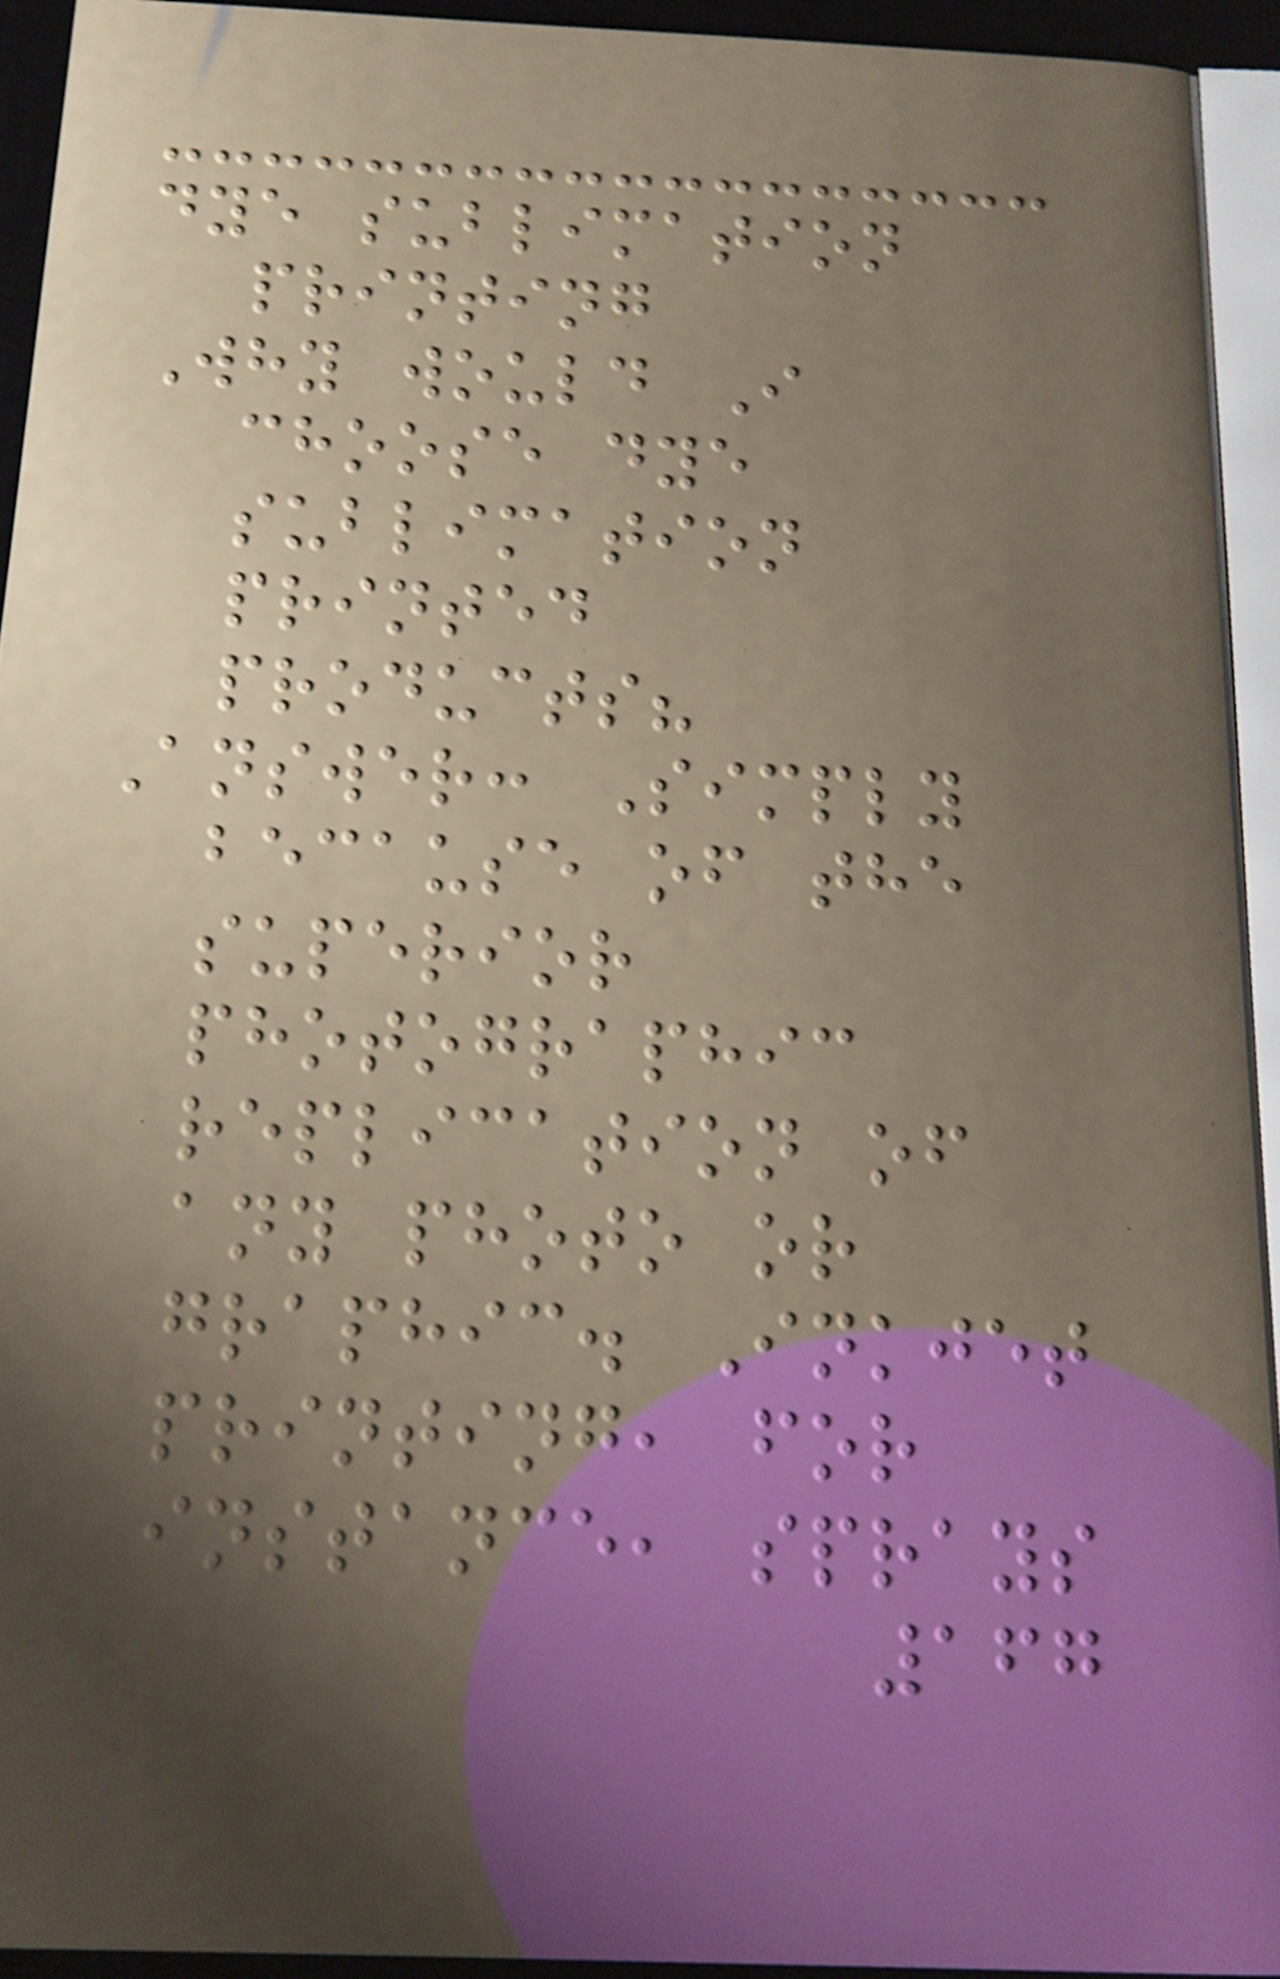dye sublimation
printing
Why would I
choose dye
sublimation
printed
products?
Answer: Simply
because of the
superior
photographic
replication of
any photo or
graphic. Inkjet
printing, for
instance, sprays
167
